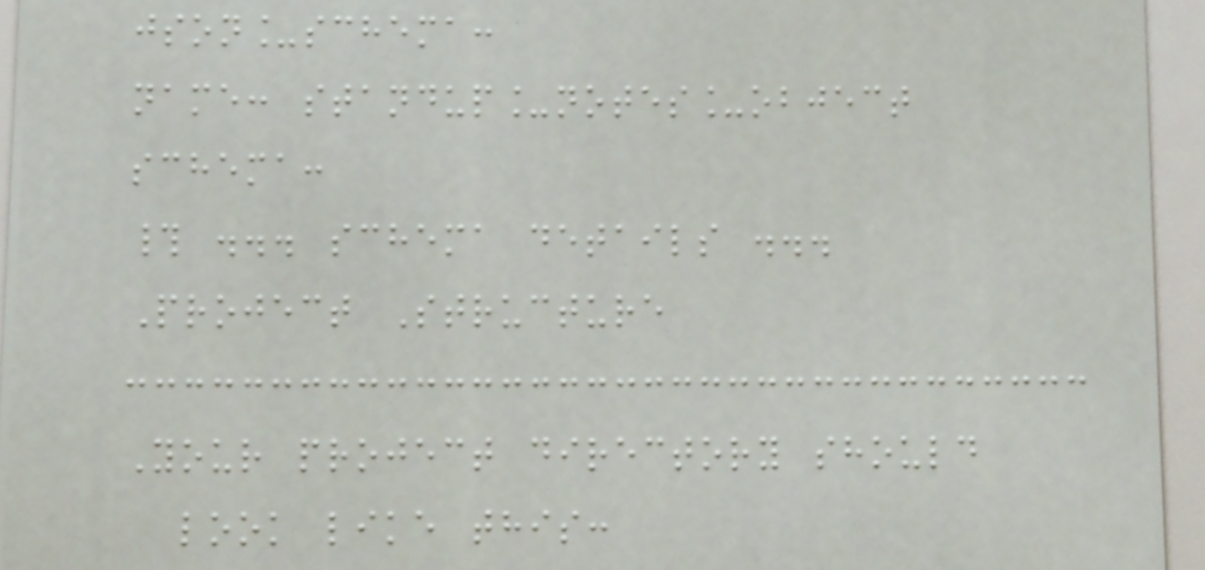json_schema:
name: standup_notes_object
schema:
# ... schema details ...
Project Structure
Your project directory should
look like this:
